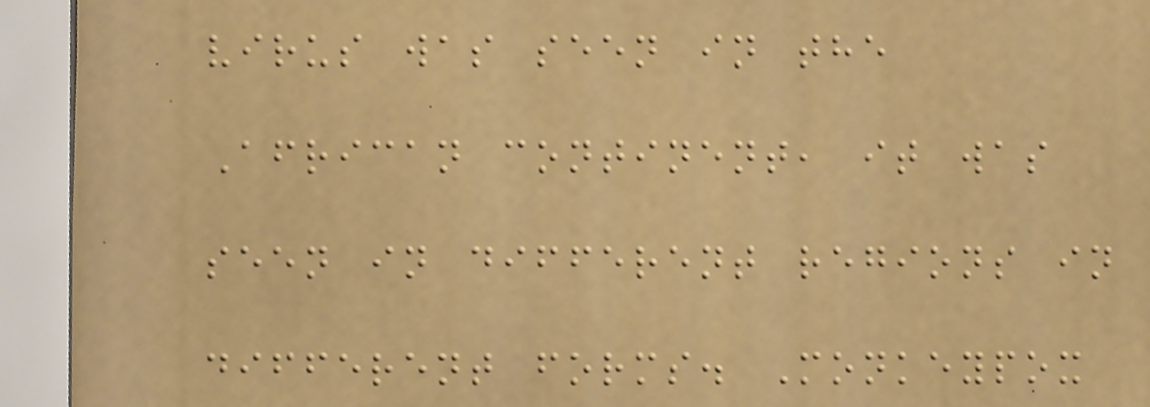virus was seen in the
African continent, it was
seen in different regions in
different forms. Monkeypox
